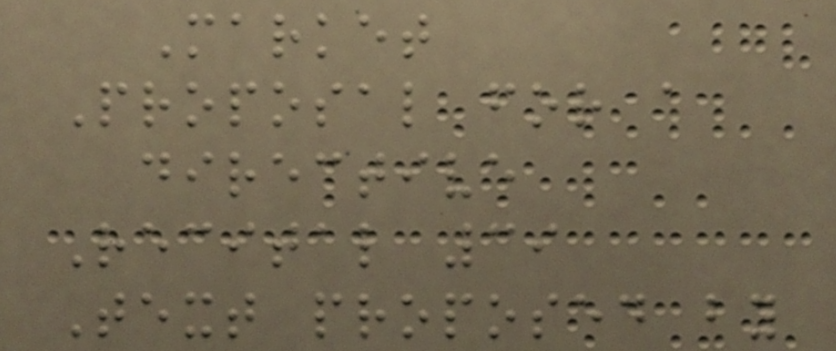Market
Proposal for a
directive
Recital 39
Text proposed by
